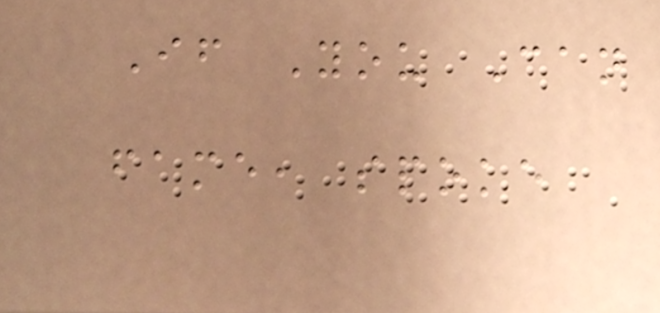If You Can
fame, spoke
